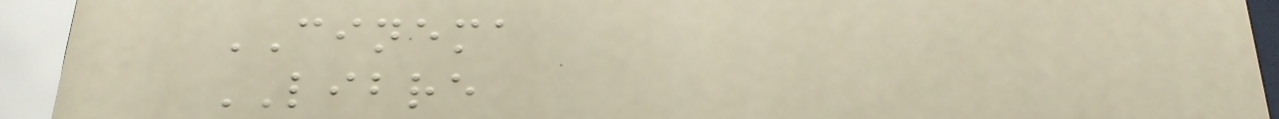CINEMA
LIBRE
